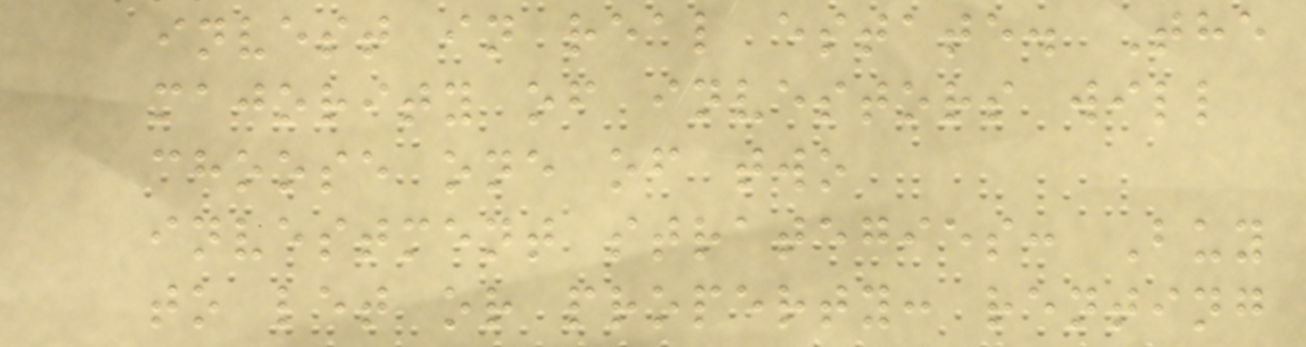invest in real estate. The
majority of investors will
choose one of two
investment strategies: Buy
to let or property: renting
